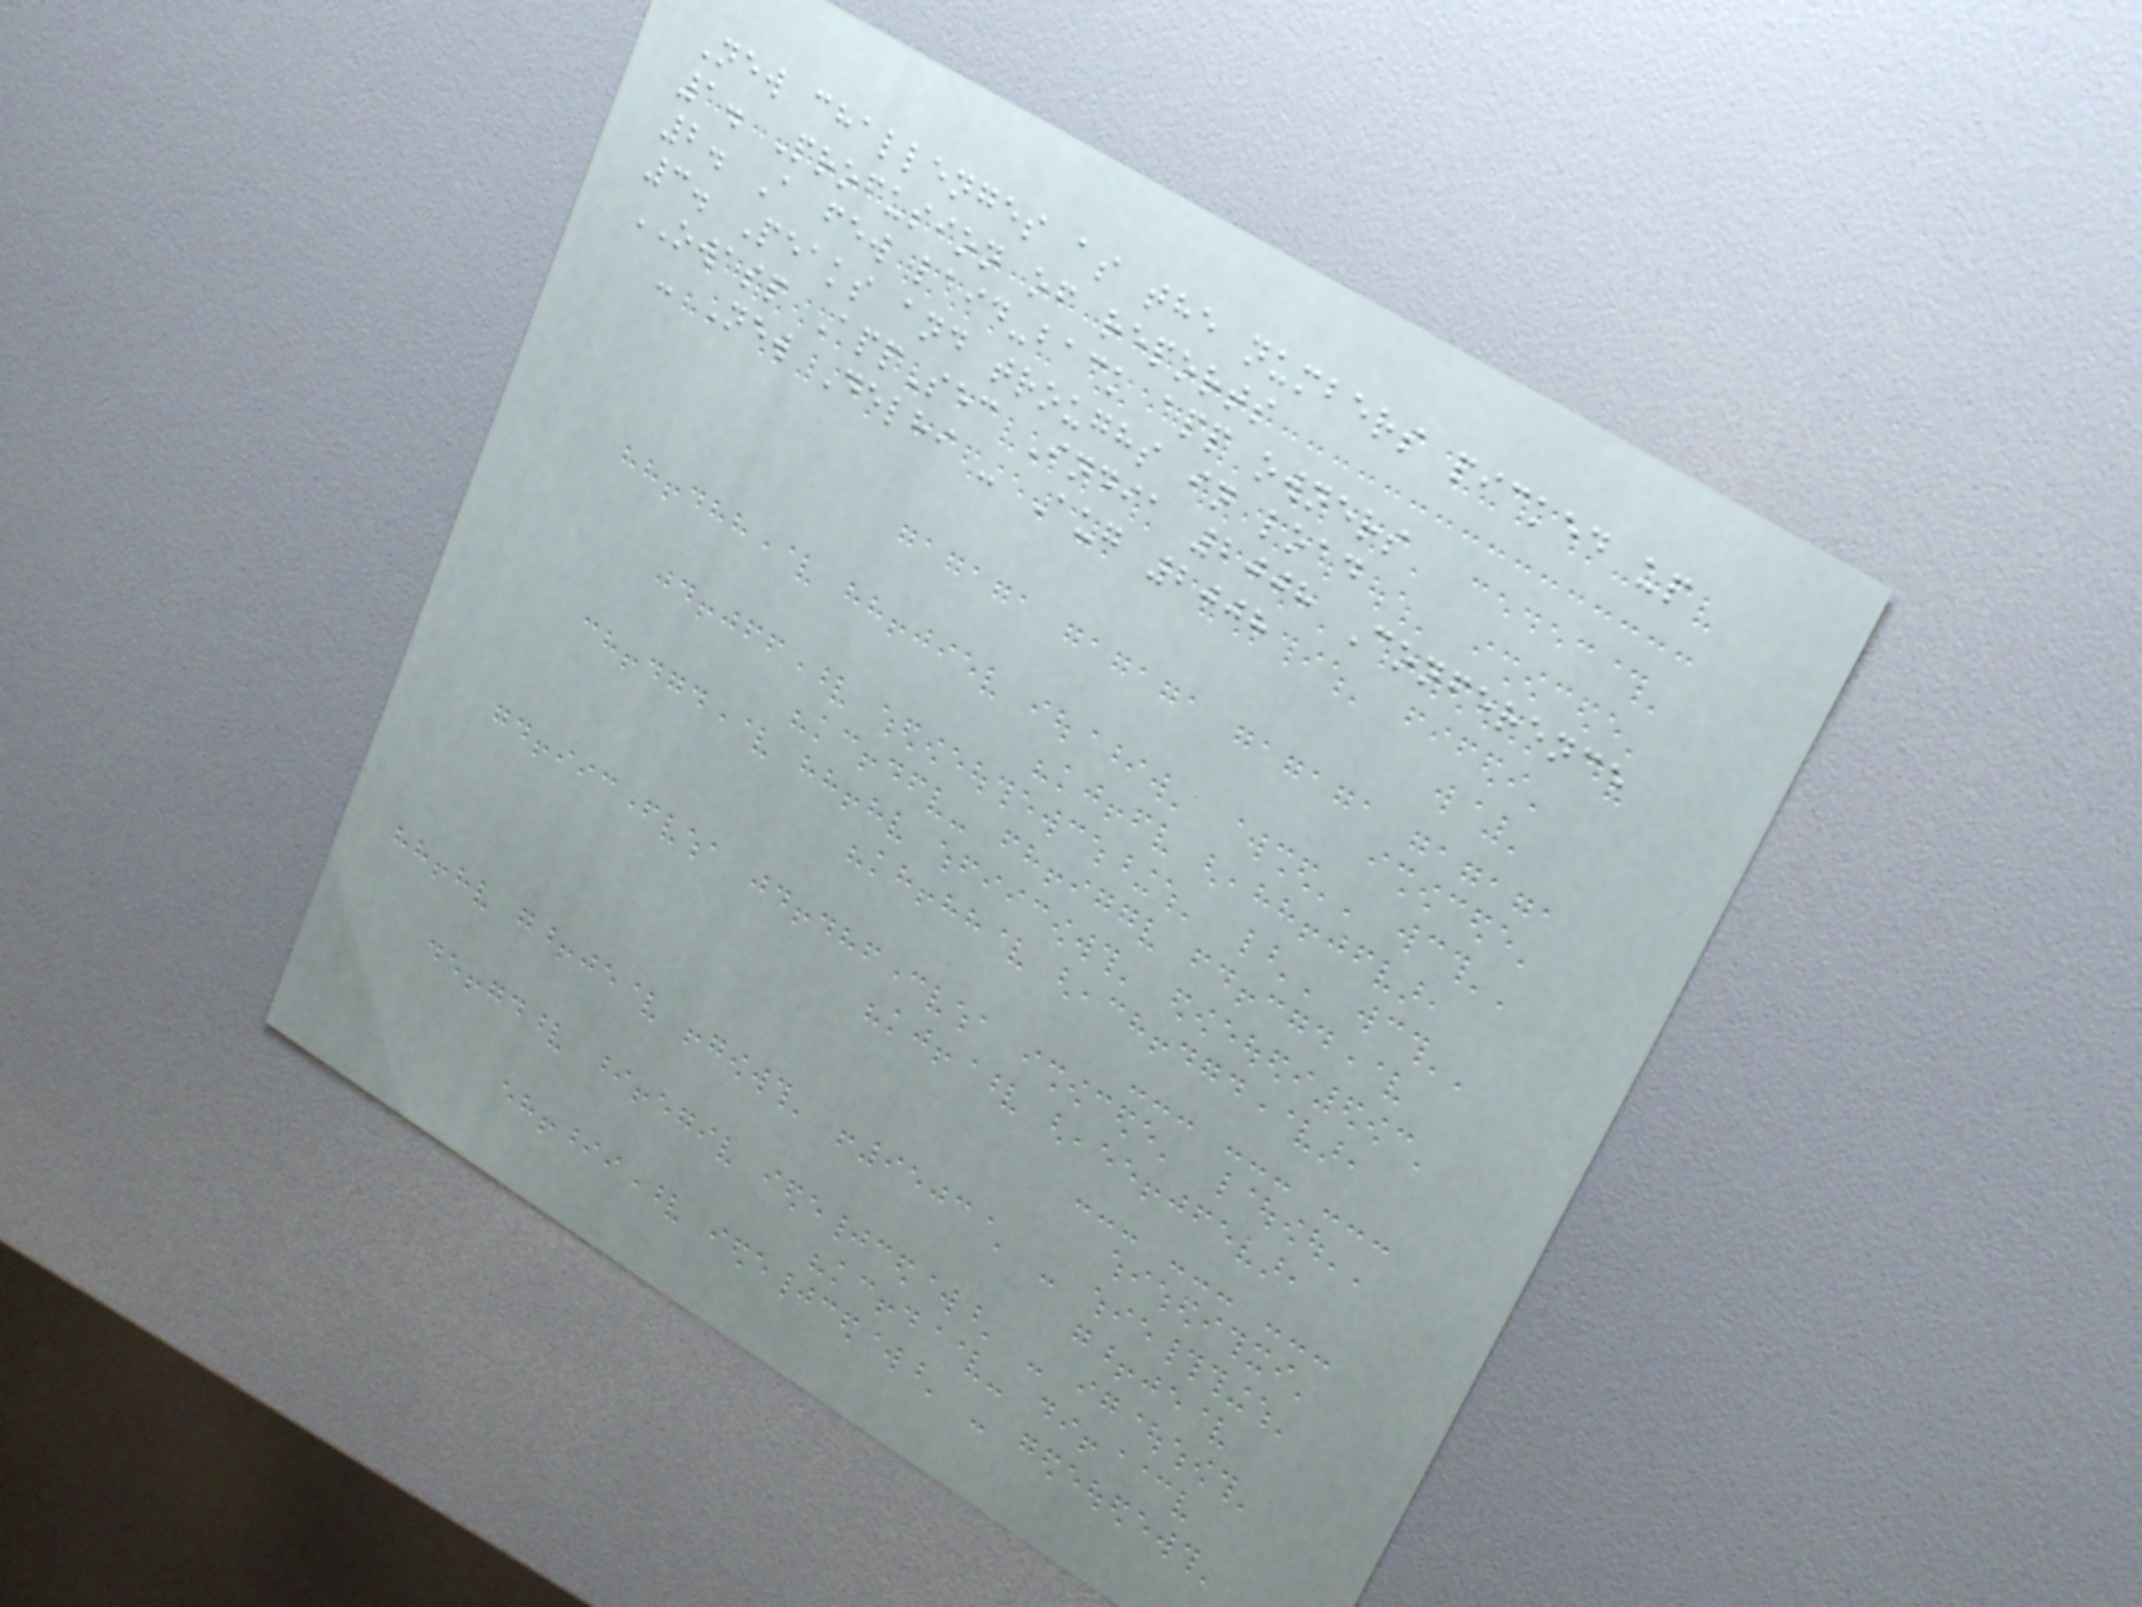New challenges as the numbers picked up
1. Profusion of reports
2. A few laid-back app owners
3. Peaks and troughs in load
OWASP AppSec India 2008 Conference
- New Delhi - Aug 2008
